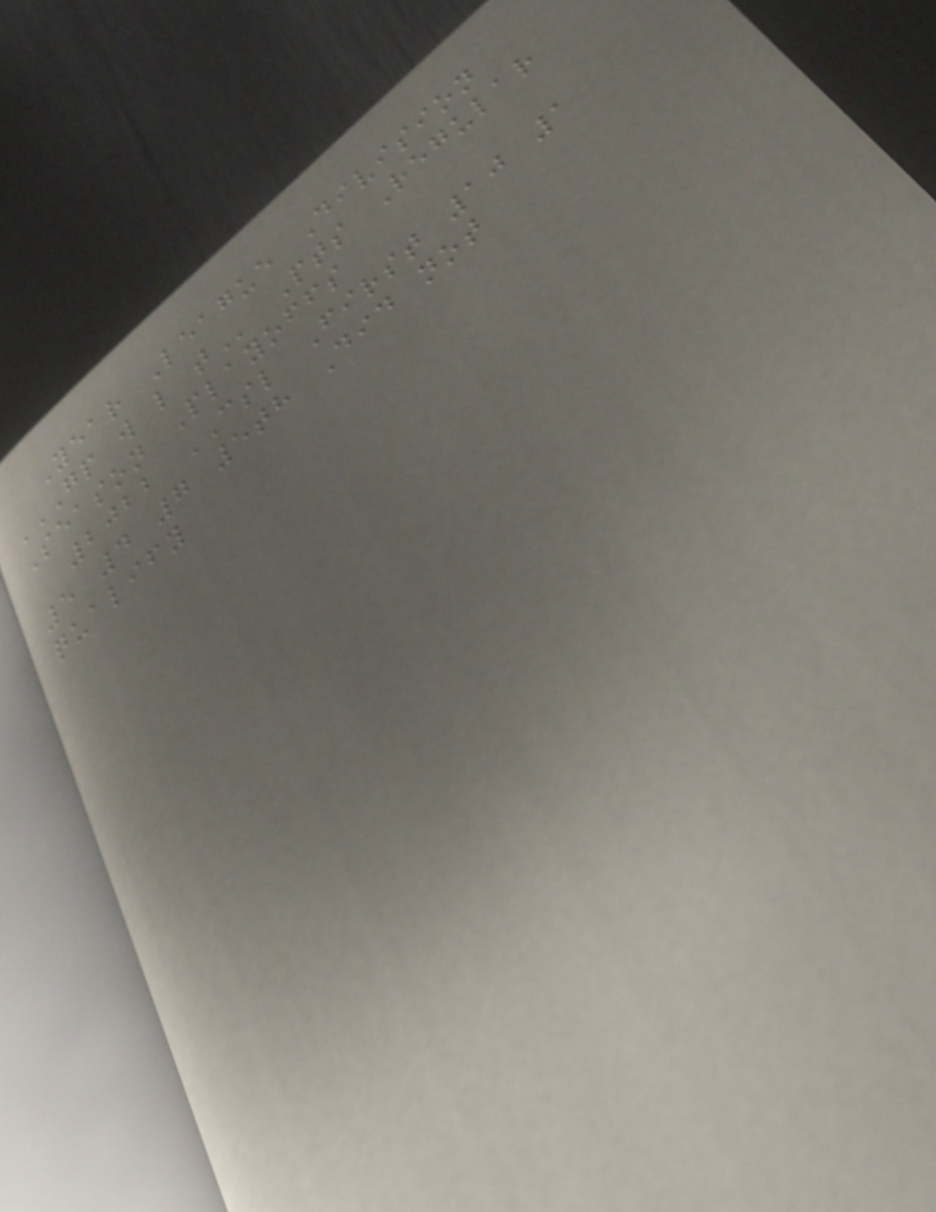Year League Division
GP W L T Pts Regular
Season Playoffs
2022 CSL First 10 1
5 4 7 5th Did not
qualify
